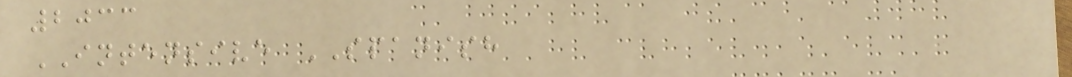2033
INTENSIVE SPANISH
